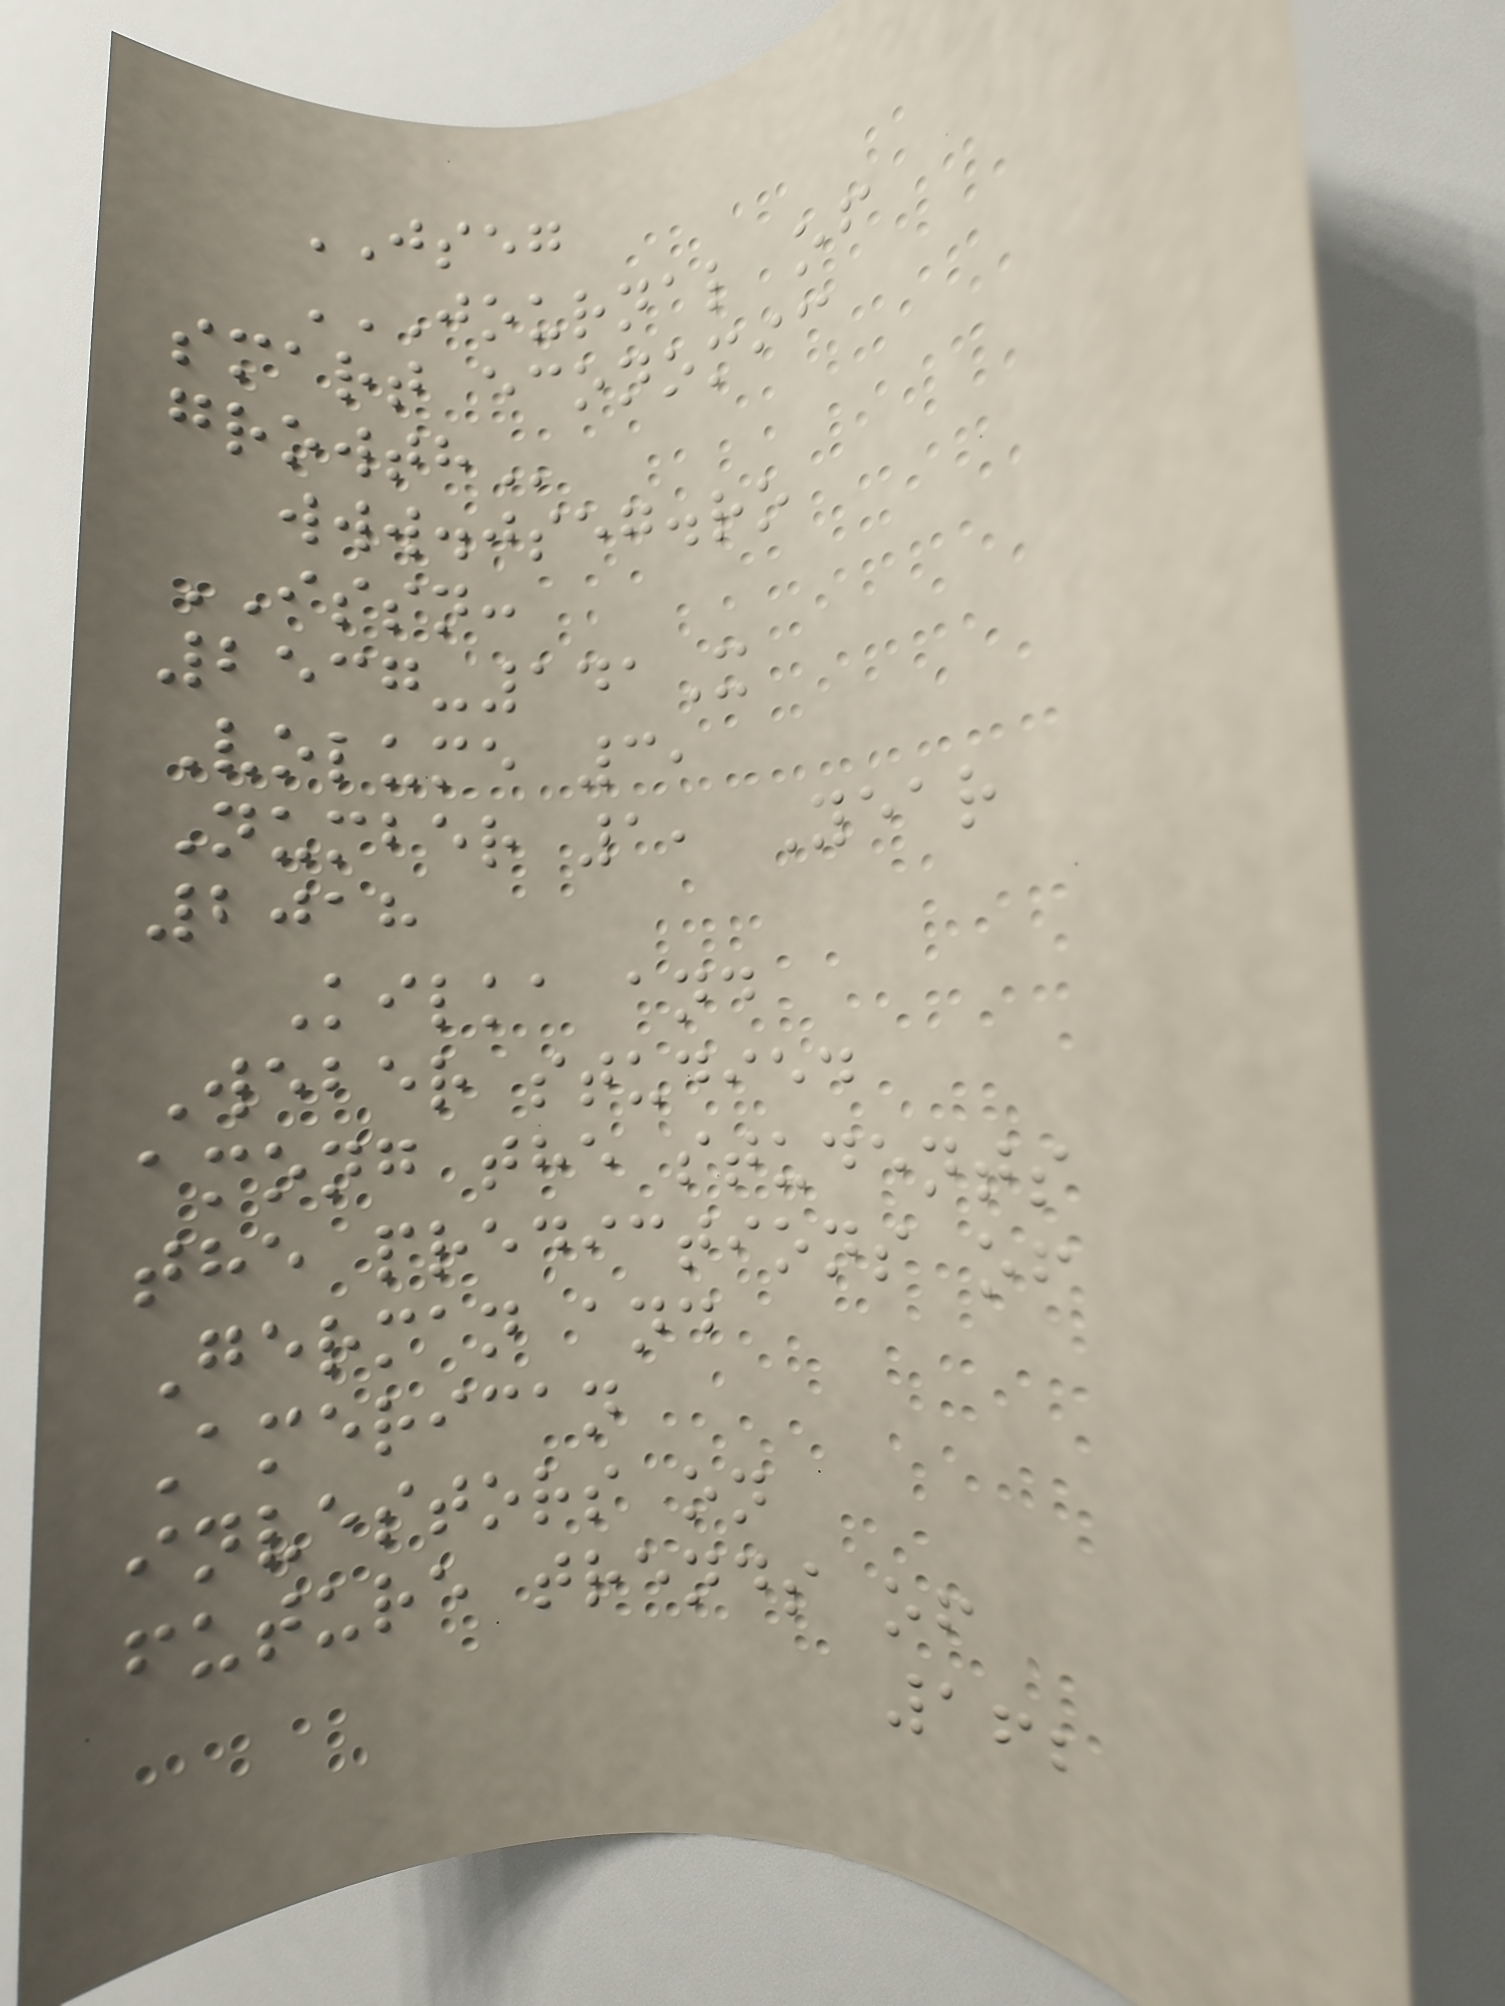JSEG
JOURNAL OF
SMART ECONOMIC
GROWTH
www.jseg.ro
ISSN:
2537-141X
Volume 3,
Number 1, Year
2018
Kilka and
Weber studied
among the students
the predictions of
German and
American
investors on
future trends of
162
